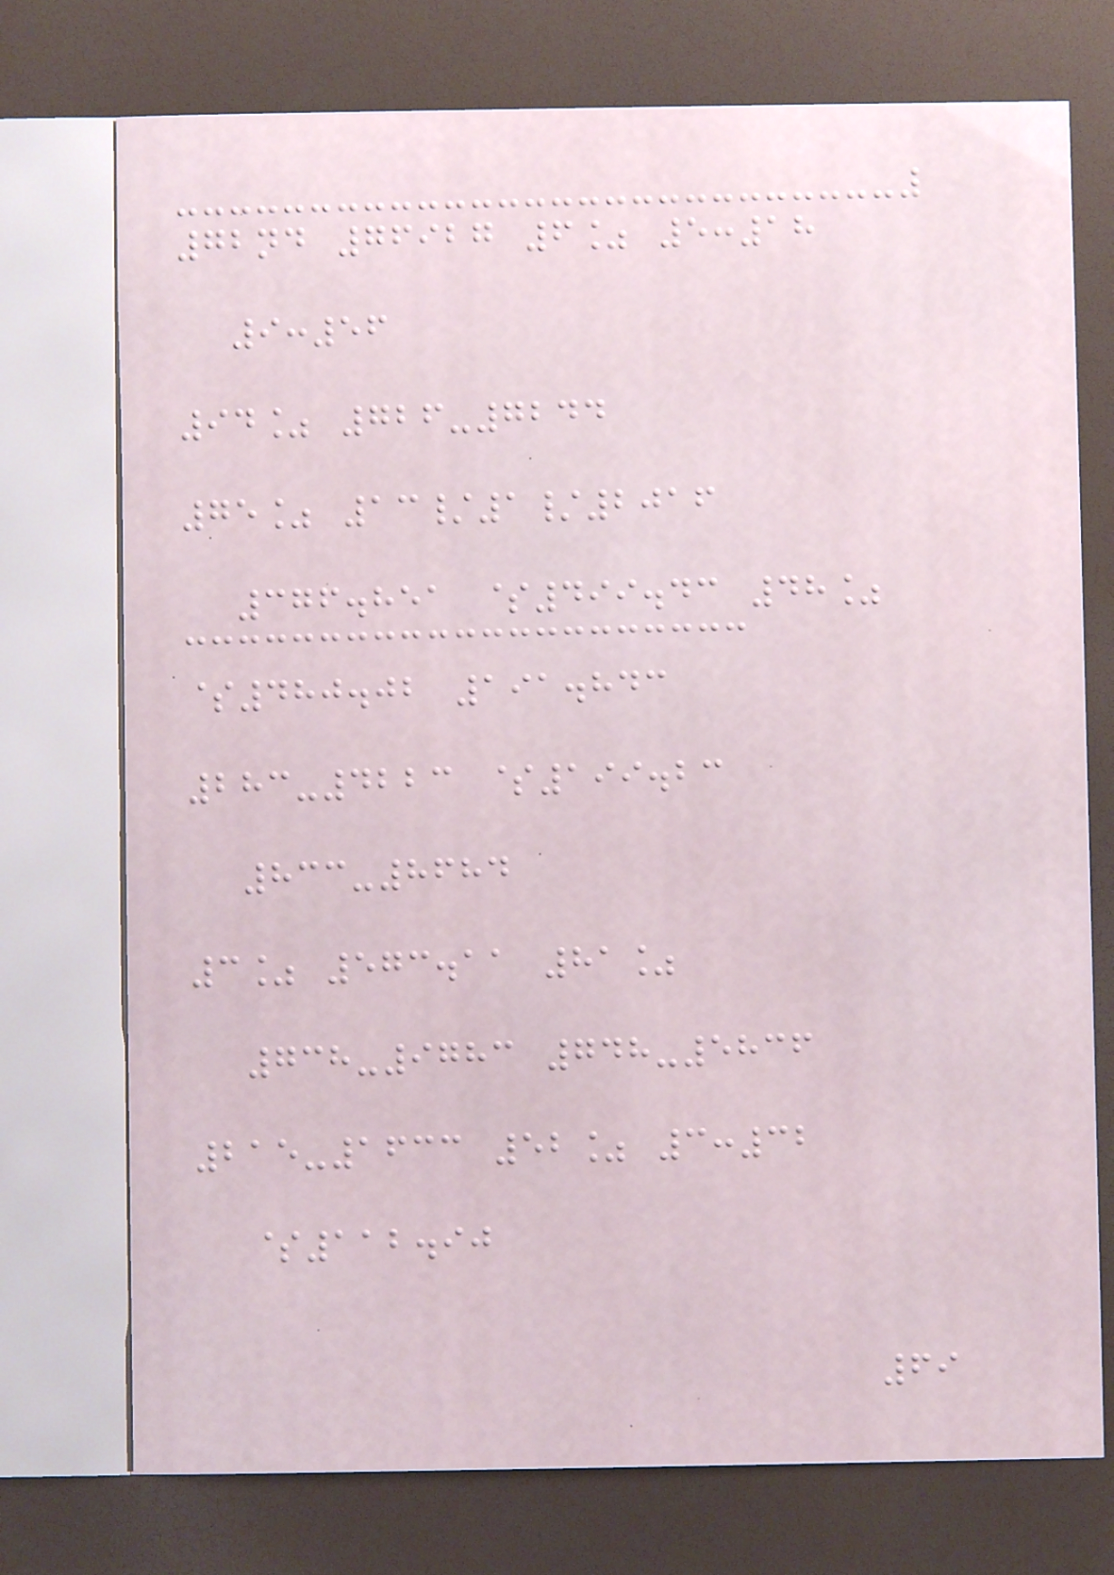72nd 76927 6% 5:18
9:56
94% 726-7244
75% 13/1/2016
376.851 $499.43 48%
$480.02 191.843
283-4223 $199.23
833-8684
3% 573.11 81%
738-9783 748-5836
215-1633 52% 3:32
$112.90
69
